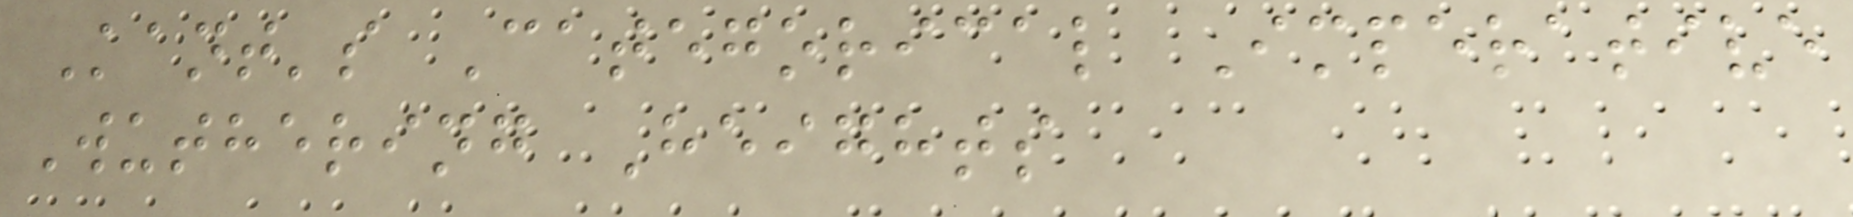Kant's Categorical Imperative
Wuthering Heights
